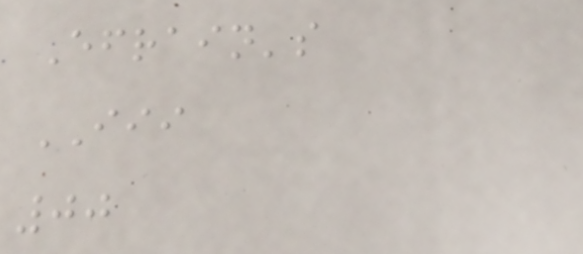Efrain's
III
00
